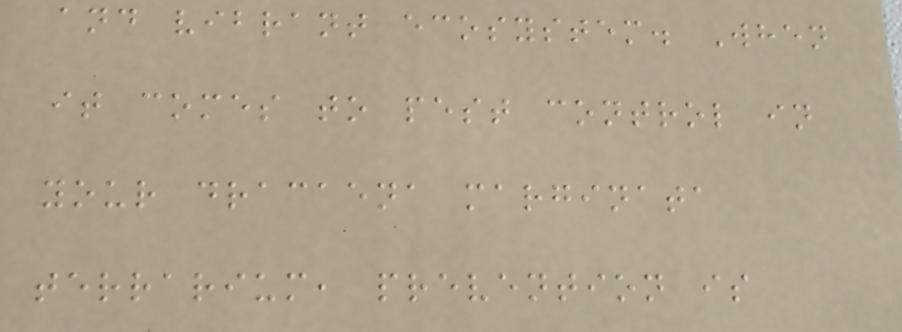and vibrant ecosystem. When
it comes to pest control in
your dracaena marginata
terrarium, prevention is
